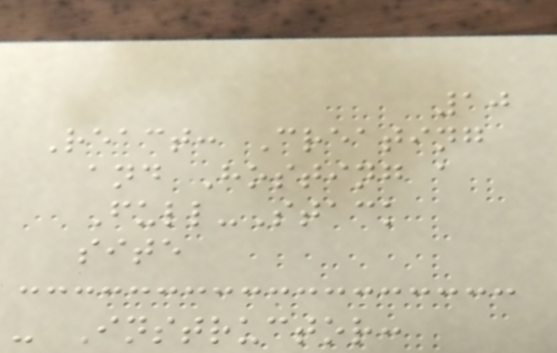10
React: Creating
and Hosting a
Full-Stack
site
- Instructor:
